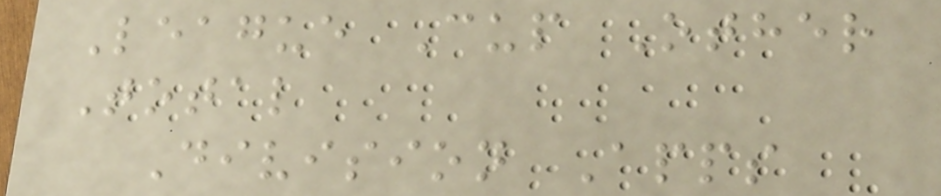League Cup Other
Total
Division Apps
